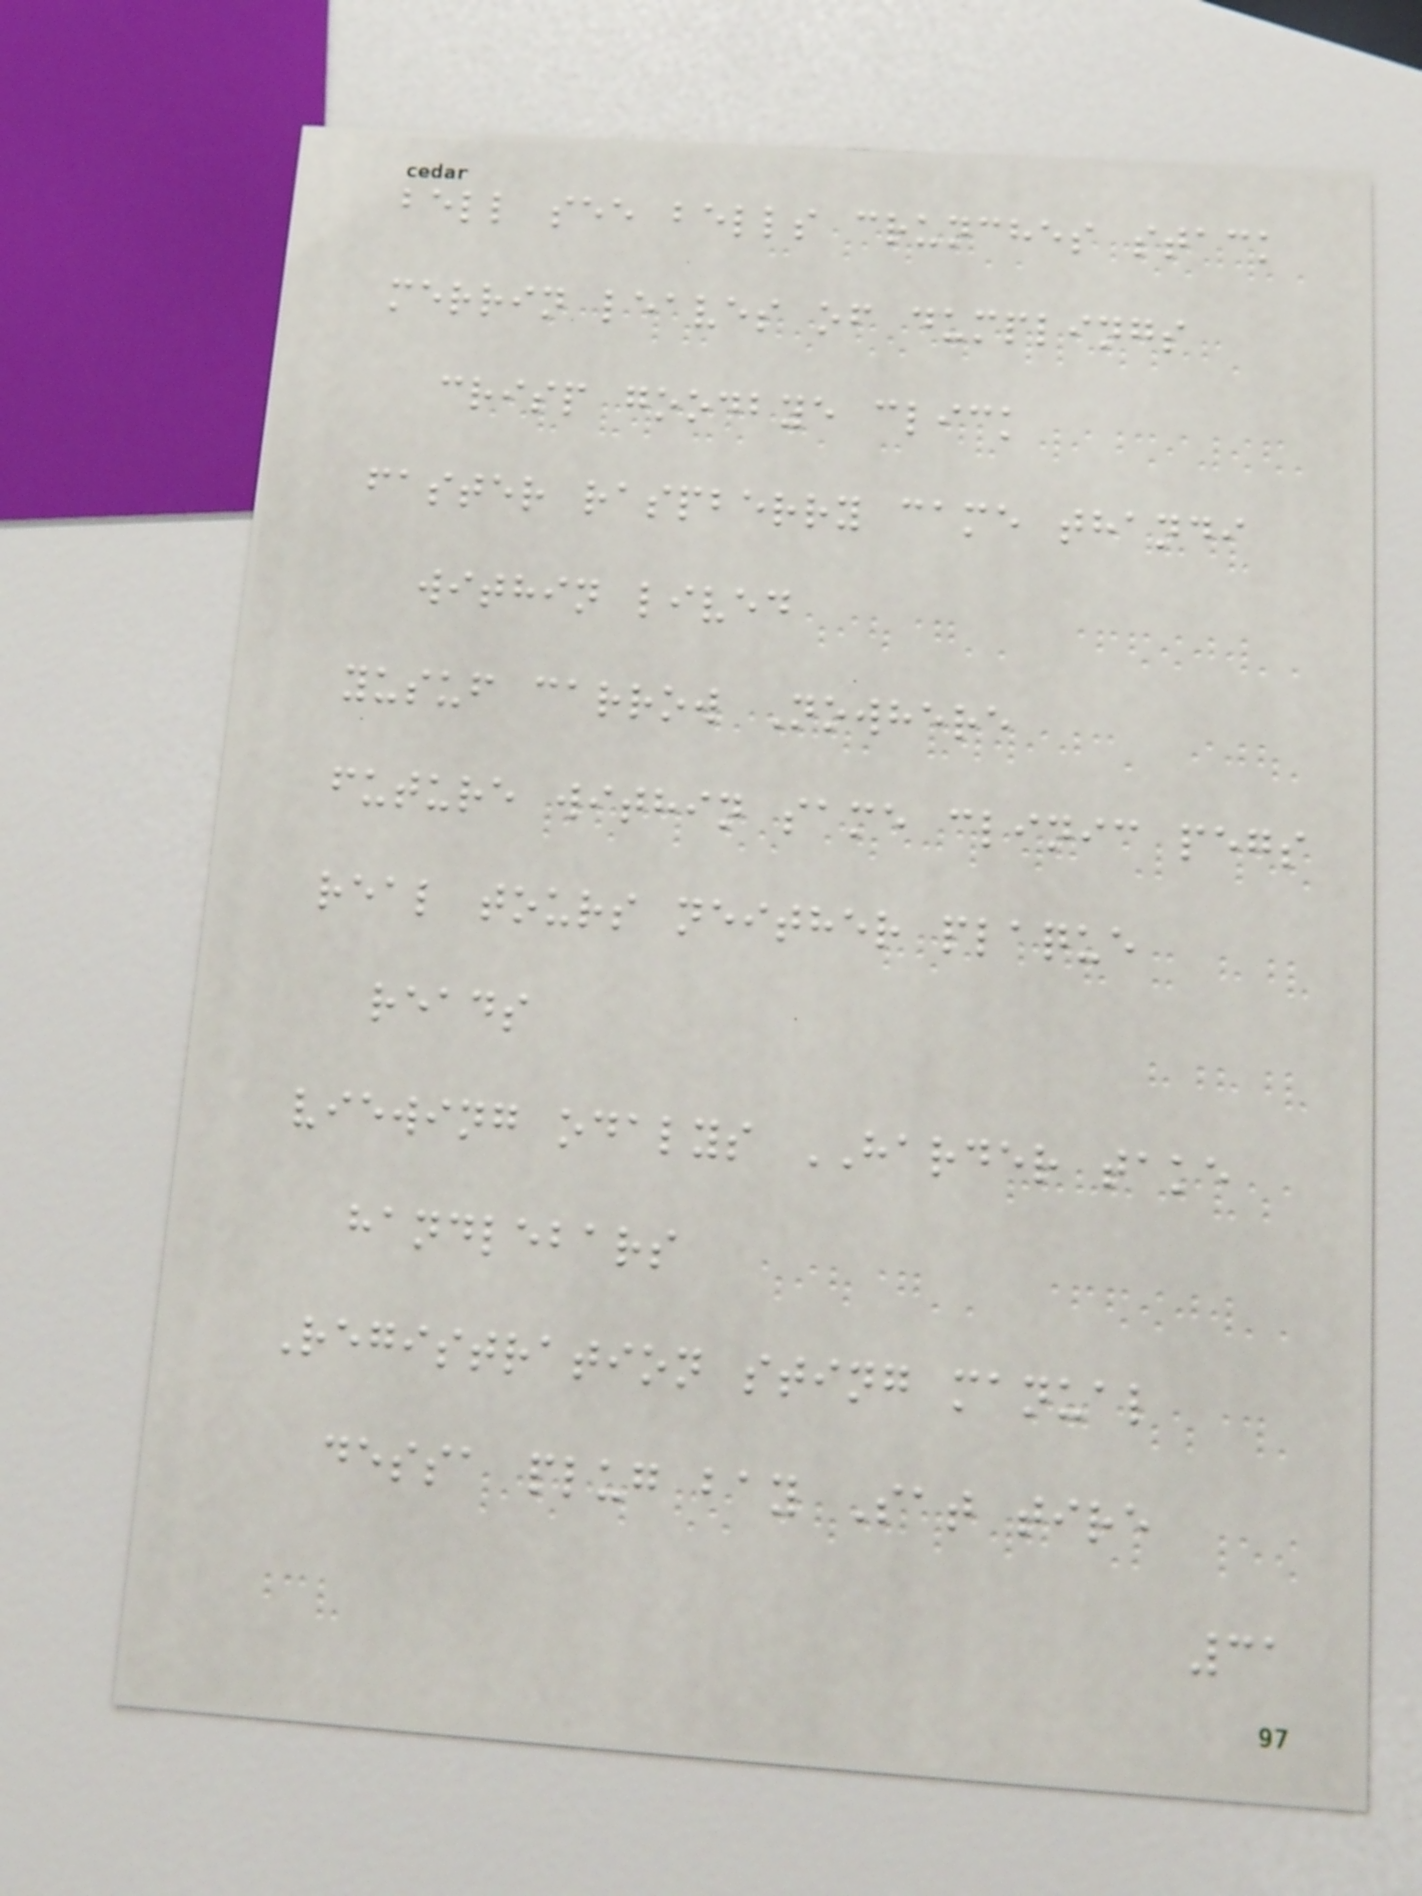bell see bells crunches stack
merrin leaves of dumplings
crisp goodbye click
faster raspberry came thandi
within lived
yusuf carrow Nowhere
future within same clinic pegs
real tours neither plaque
reads
viewing odalys HARDER take
handlebars
Registration sting manual
dessa plug bay Sat tire
31
